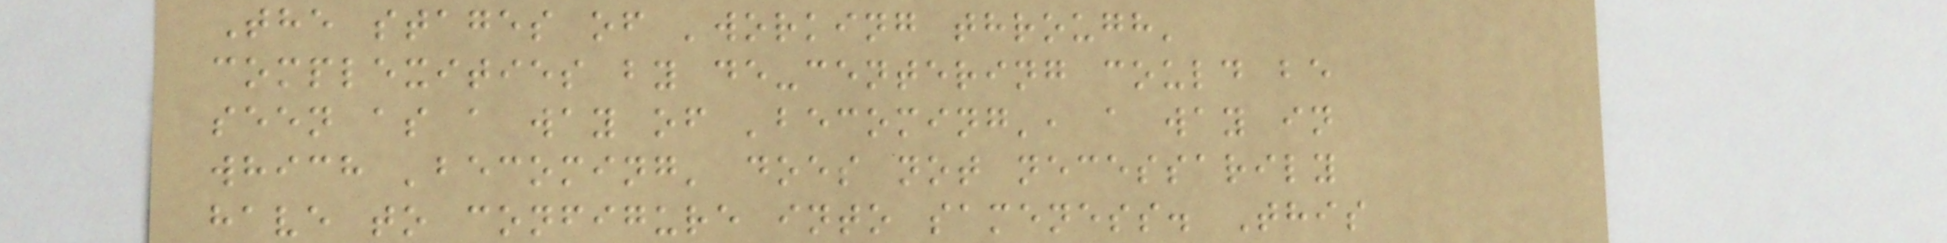The stages of 'working through'
complexities by de-centering could be
seen as a way of 'becoming', a way in
which 'becoming' does not necessarily
have to configure into sameness. This
